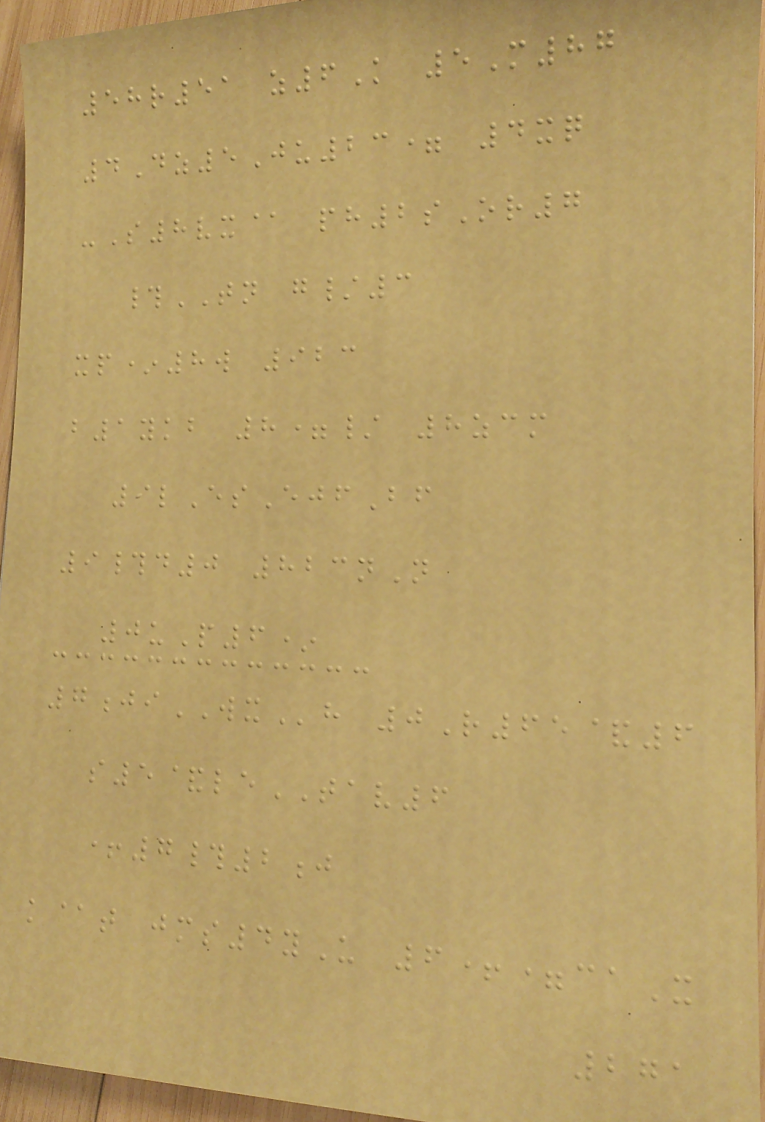58r51 z6K 5M87
4Dz5Ju23= 4xq
-S8vx@ ph2sOr7
#TN g/3
xp*8w 923
b1ykb 8=/ 8zcm
9lEsEjfBf
9#d0 823nN
0uP6*
7jiWXh 0R65&6
s5&leTAV6
+7#2j
k@t jms4yU 6+=caX
271
